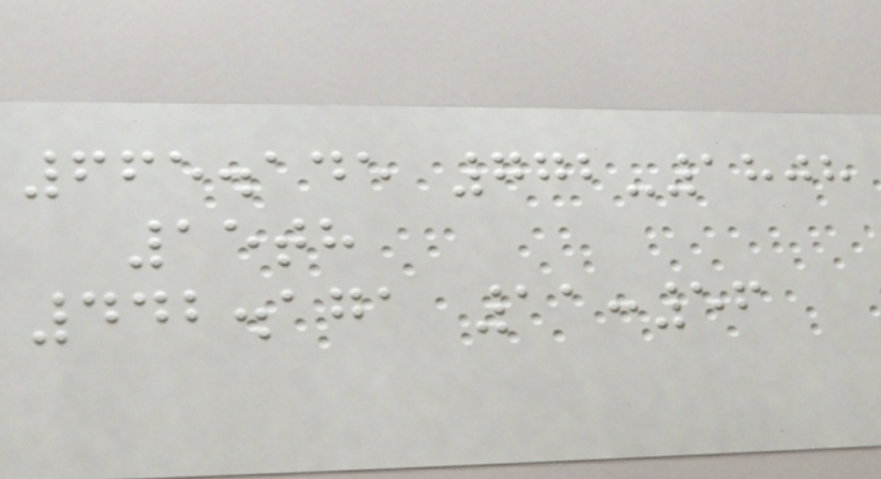665.145 772-1808
15th
442.171 11:56
